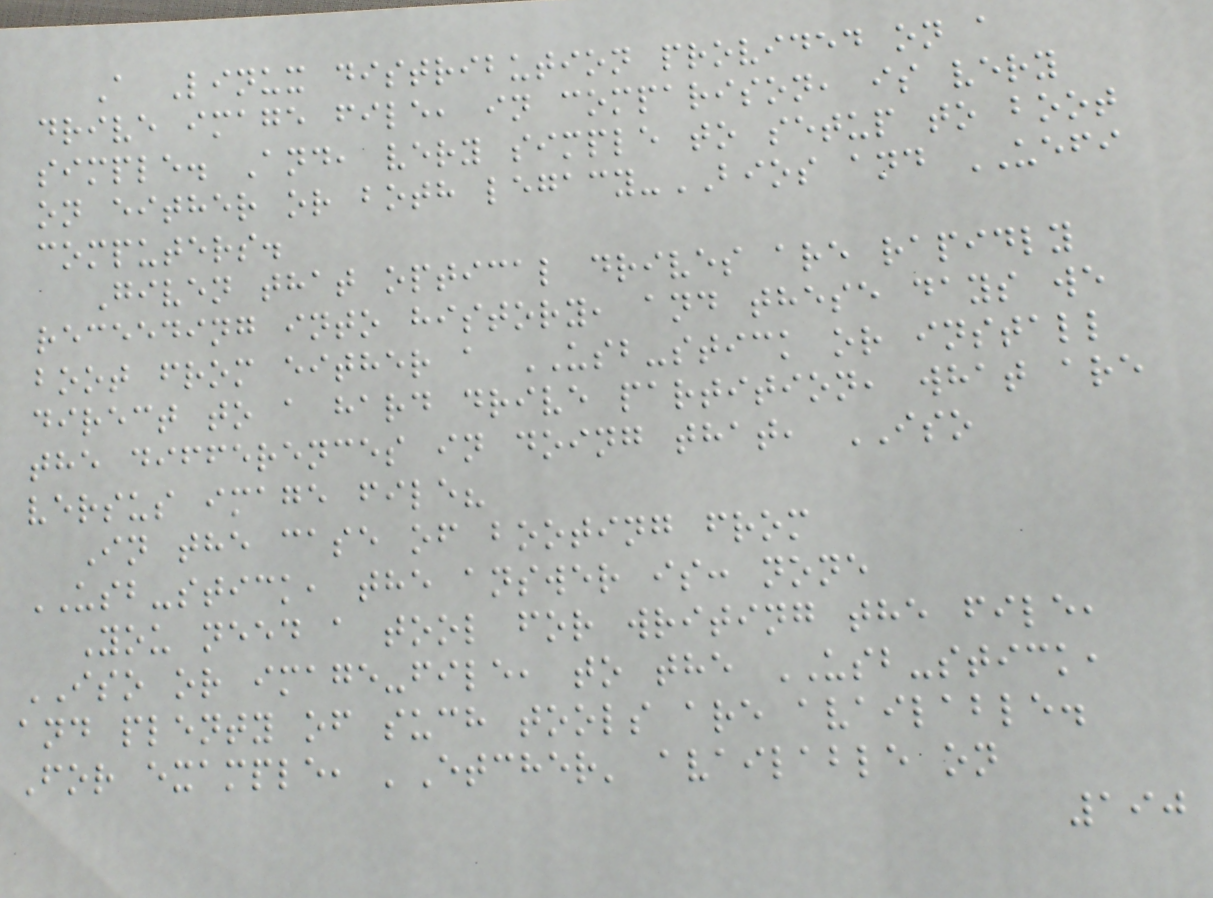A Linux distribution provided on a
drive image file, in comparison, is very
simple. And, very simple to setup to boot
on either or both legacy-BIOS and UEFI
computers.
Given that optical drives are rapidly
receeding into history, and these days we
boot from either a USB-stick or install
direct to a hard drive partition, what are
the differences in doing that, ISO
versus image file?
In the case of booting from
USB-stick, the answer is: none
You need a tool for writing the file,
ISO or image-file, to the USB-stick,
and plenty of such tools are available.
For example, 'Etcher' available on
190
